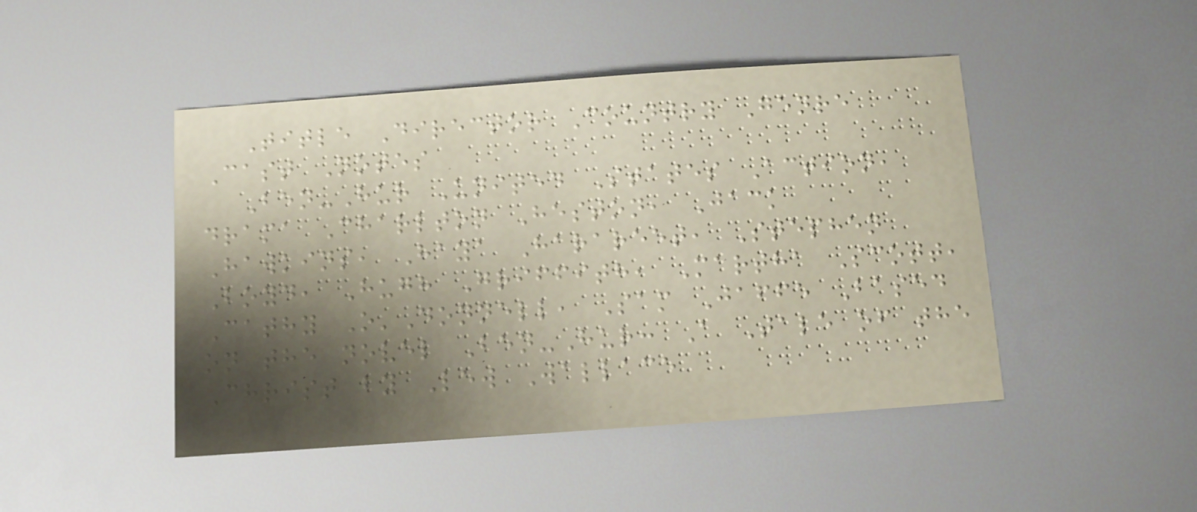Title Director Country Genre
Cast Notes
Ben-Hur United States Action,
drama Charlton Heston, Jack
Hawkins, Haya Harareet, Stephen
Boyd, Hugh Griffith, Martha Scott,
Cathy O'Donnell, Sam Jaffe Based
on the novel Ben-Hur: A Tale of the
Christ by Lew Wallace
